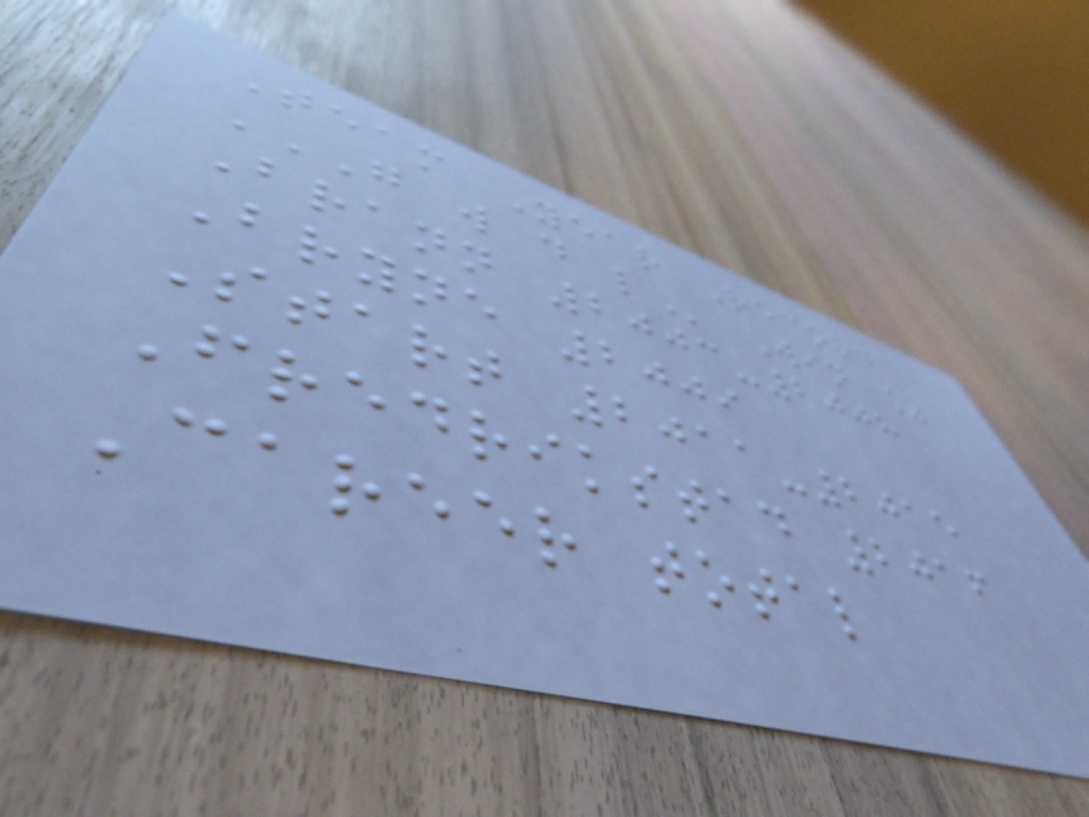Team Year Record
G W D L Win %
Brann 2003-2008
Bryne 2009
Start 2011-2015
Fredrikstad 2016
Career total
